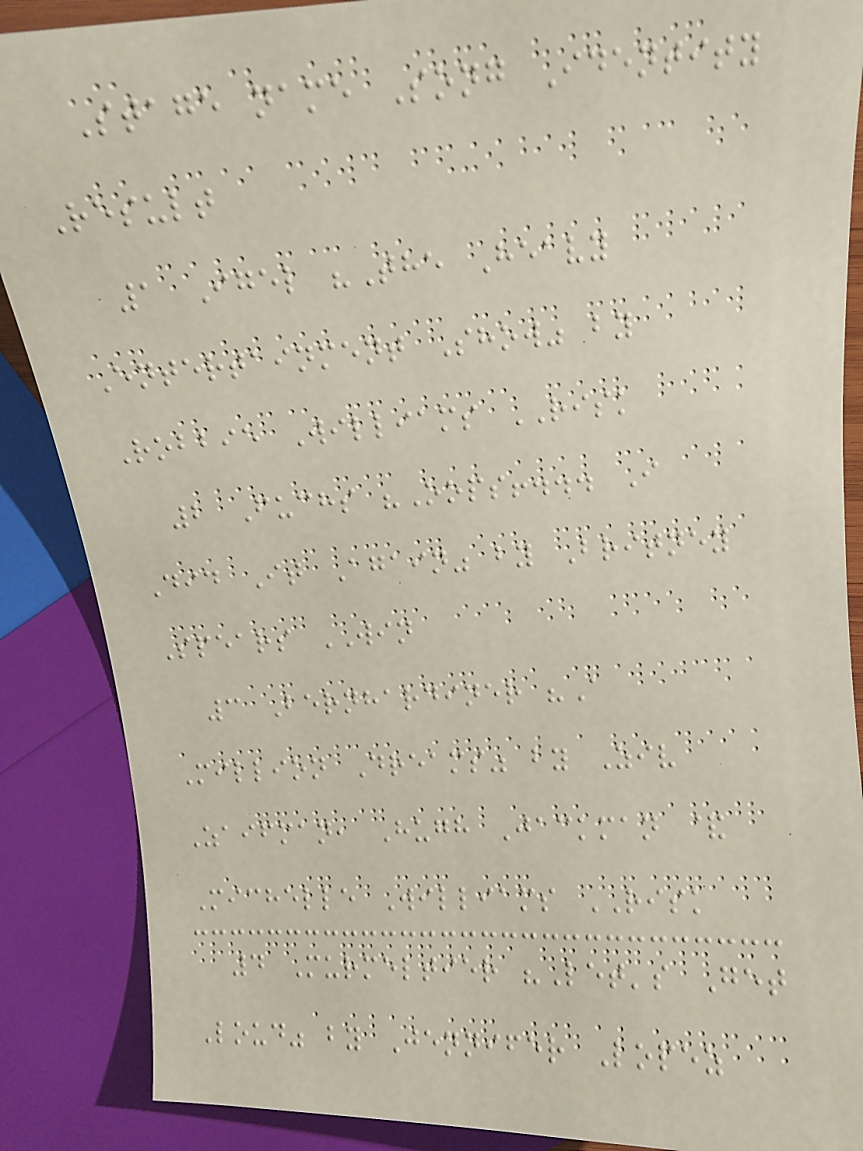Stage name Song Identity
Result
1 Igel "The Heavy
Entertainment Show" by
Robbie Williams RISK
2 Fuchs "Oops!... I
Did It Again" by Britney
Spears WIN
3 Bernhardiner "A
Million Dreams" by Ziv
Zaifman, Hugh Jackman &
Michelle Williams RISK
4 Murmeltier "Let's Get
Loud" by Jennifer Lopez
